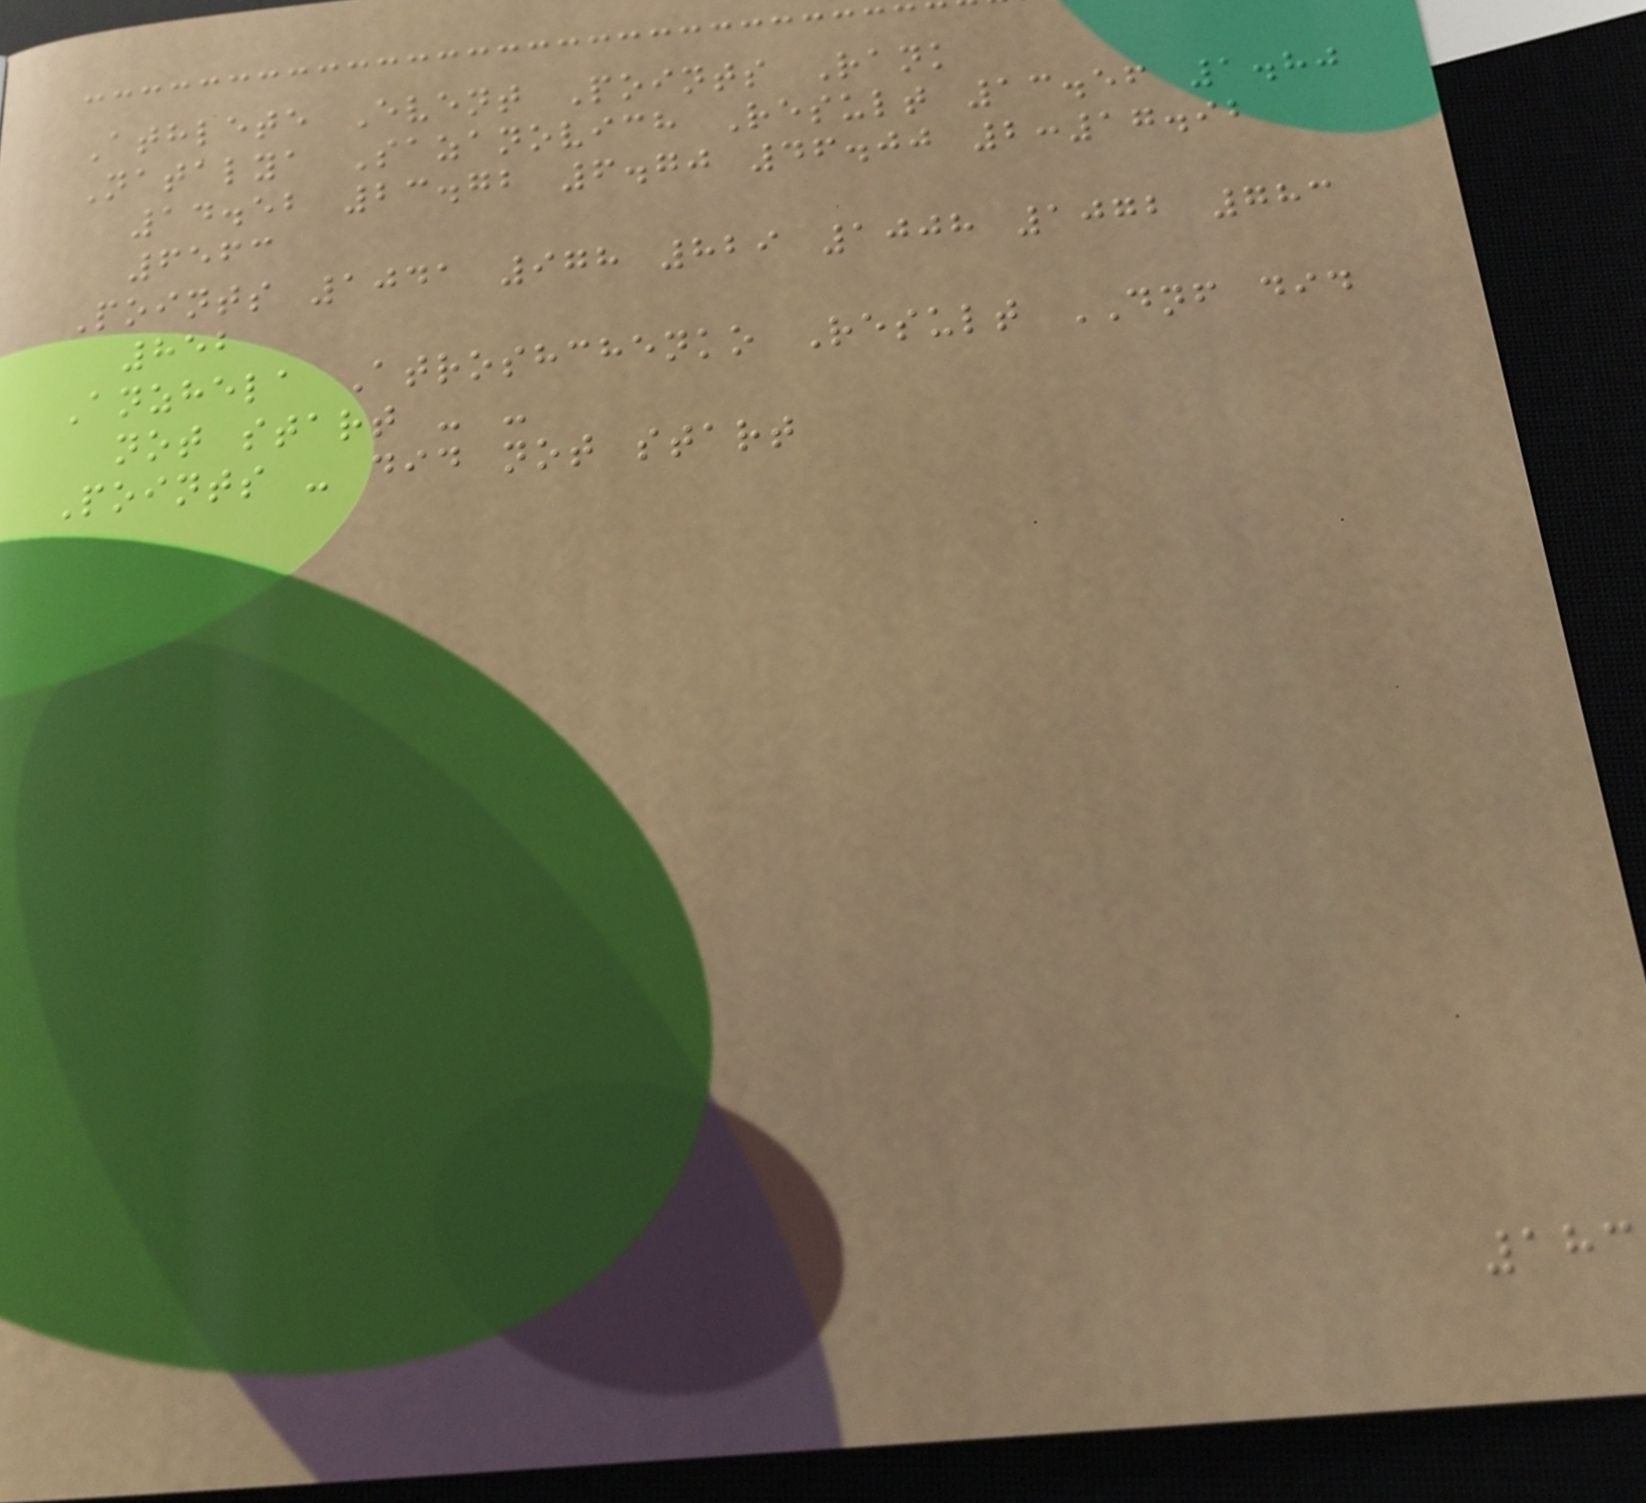Athlete Event Points Rank
Natalya Sazanovich Result 13.56 1.80
14.52 23.72 6.70 46.00 2:17.92
6563
Points 1041 978 829 1008 1072 783
852
Anzhela Atroshchenko Result DNF did
not start - -
Points - did not start
183
